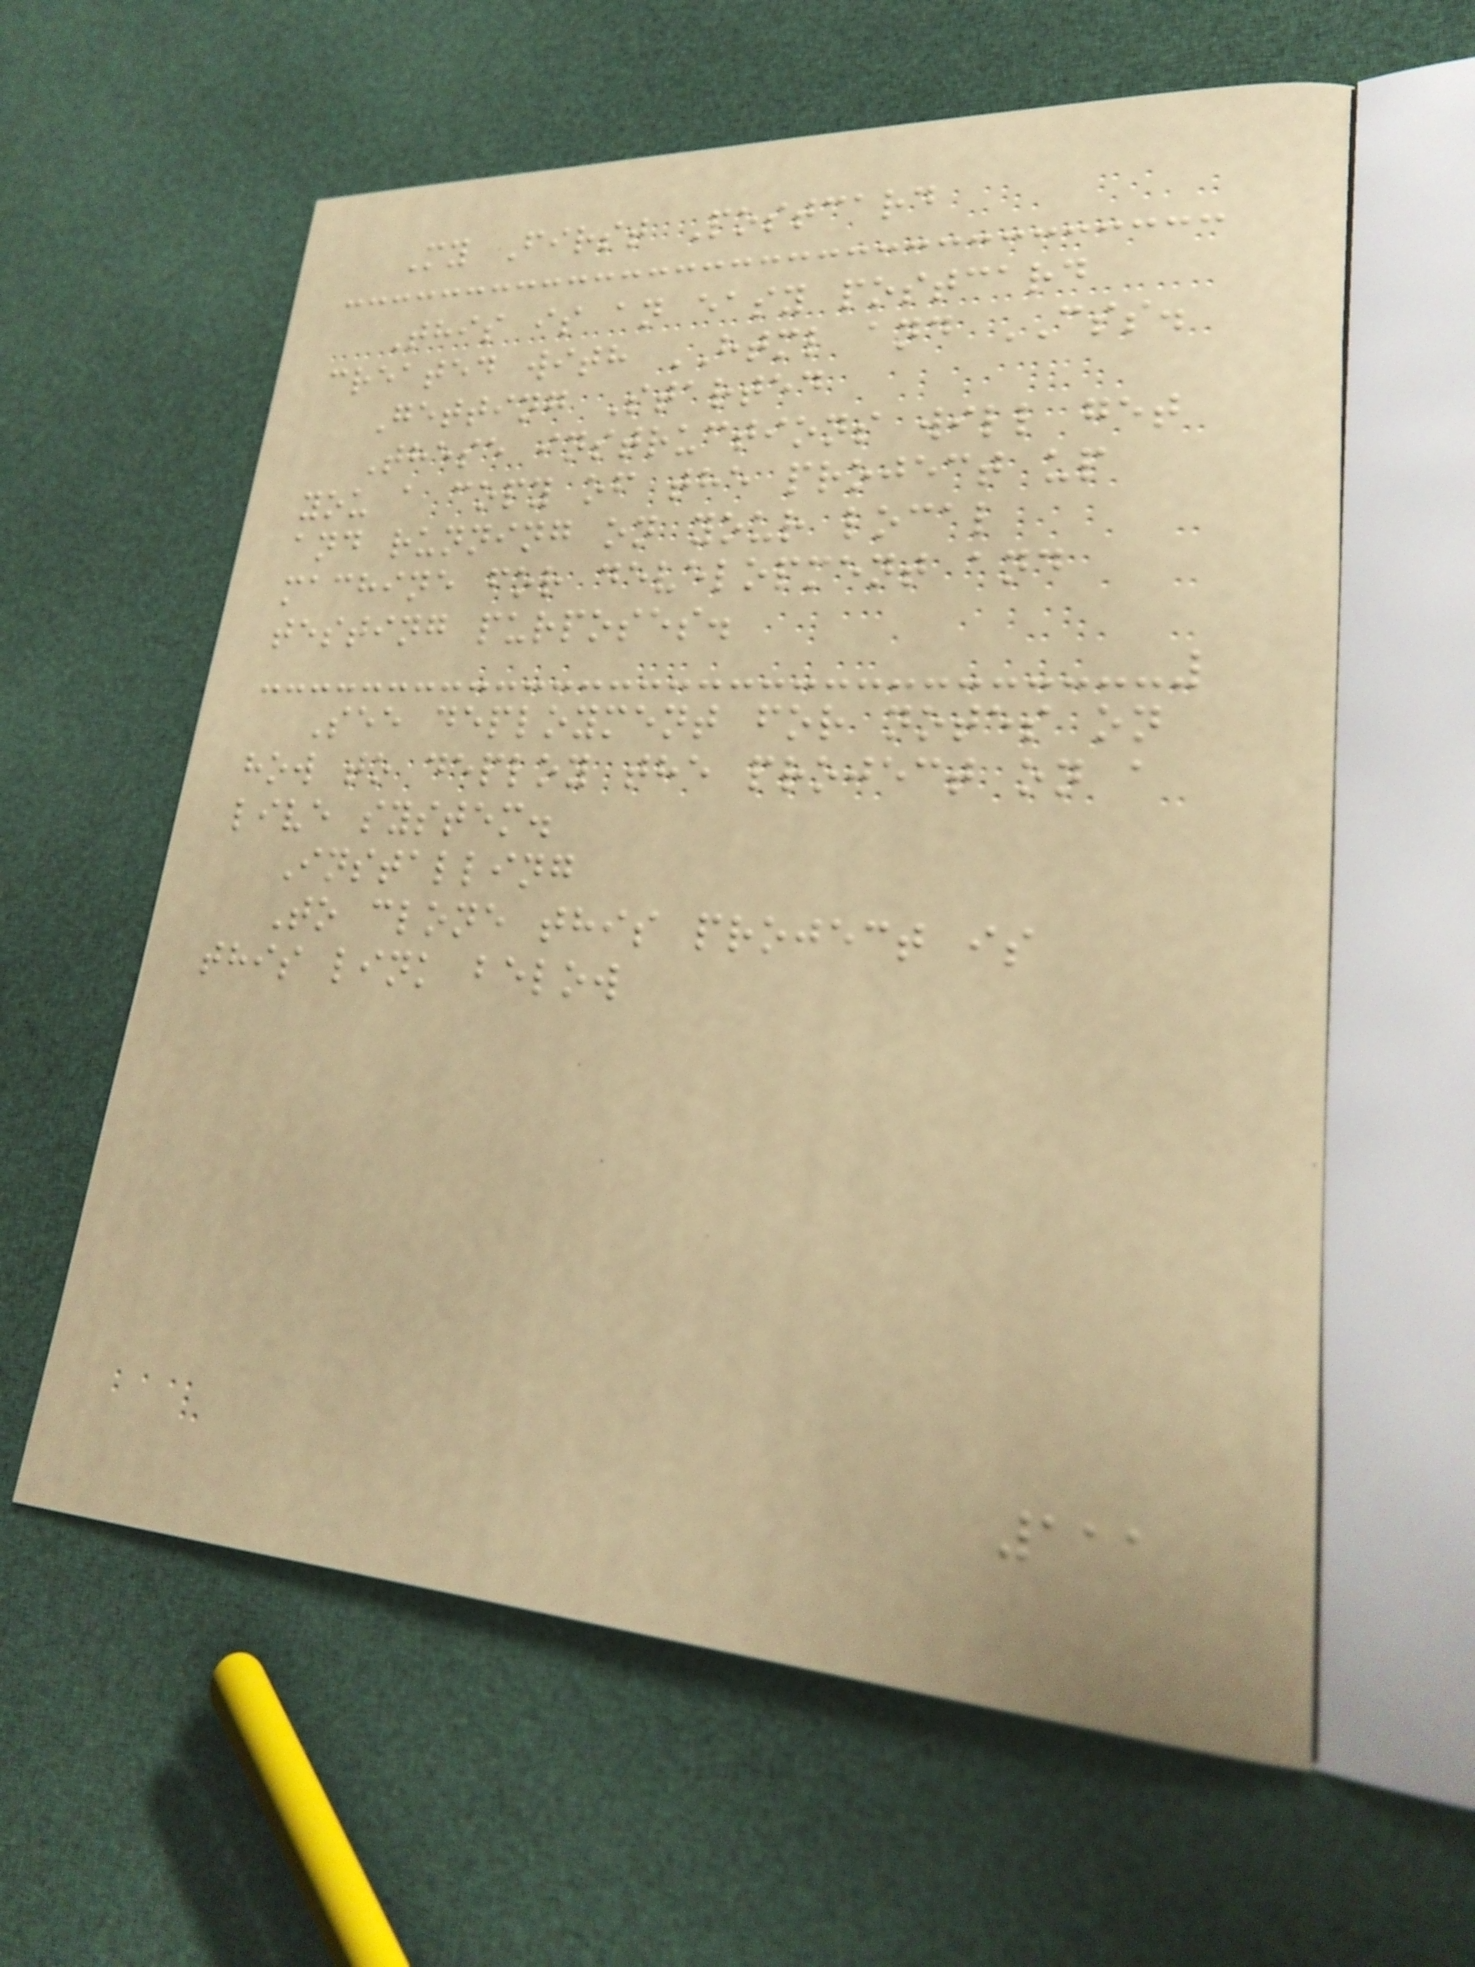My First Postcard
This is an easy postcard
created with HTML and CSS.
Getting Started
These instructions will get
you a copy of the project up
and running on your local
machine for development and
testing purposes.
See deployment for notes on
how to deploy the project on a
live system.
Installing
To clone this project is
this link below
111
